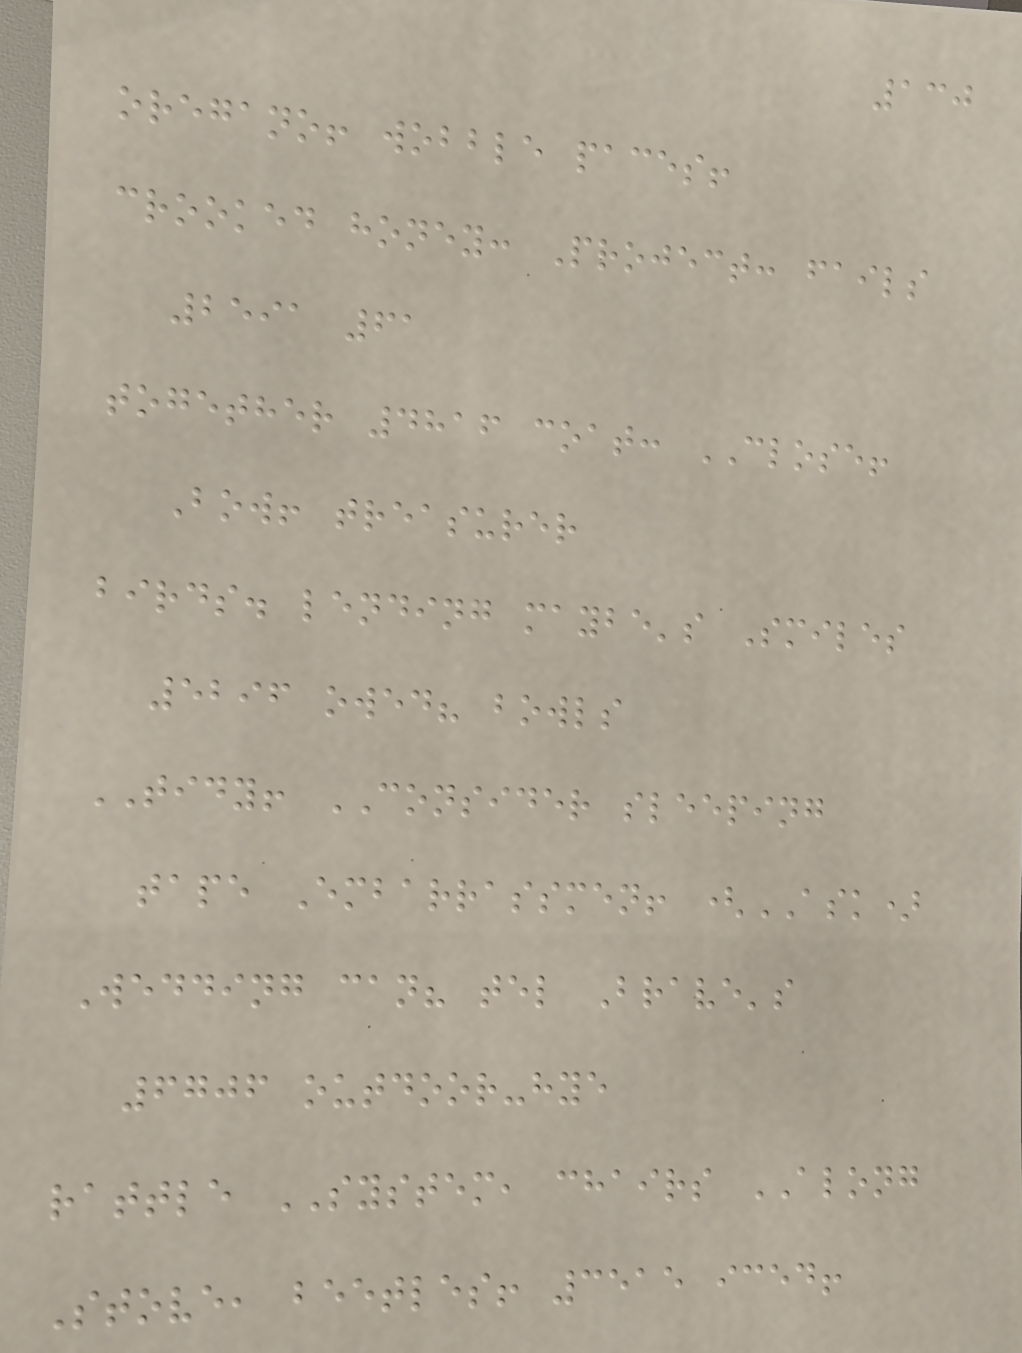130
oregano! wobble paces!
crooked honey: Project: fails
2591 61
together 4816 coat: CLOSE!
Bow! treasurer
birds. lending maybe's Smiles
5296 owed? bowls
TIDY! CONSIDER sleeping
tape Embarrassmen! (ASK)
Wedding can? tel Brave's
6706 outdoor-hye
rattle SYSTEM, chairs ALONG
Stove, beetles! 3515 iced!
